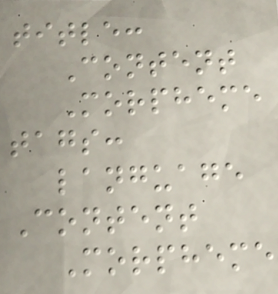title:
Content
Morpheme
tags:
language
Content
Morpheme
